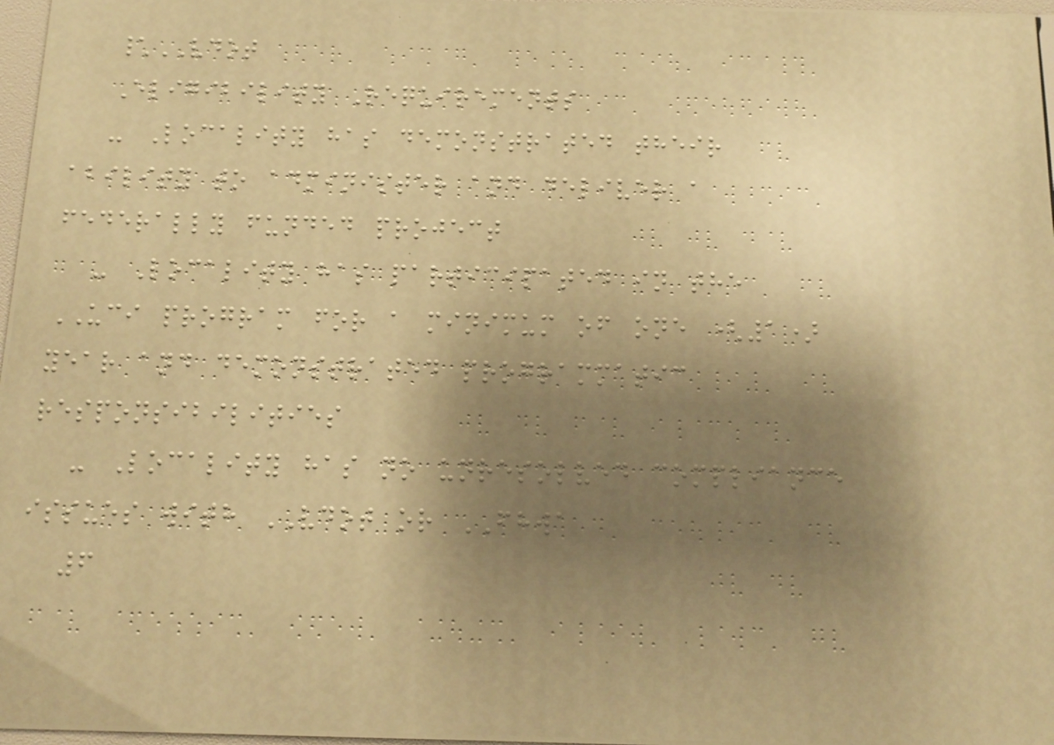\VDOT
Eligibility Requirements
- Locality has demonstrated their
ability to administer and deliver a
federally funded project
- Locality has participated in the
UCI program for a minimum of one (1)
year and demonstrated programmatic
responsibilities
- Locality has no unresolved compliance
issues with VDOT or FHWA
6
